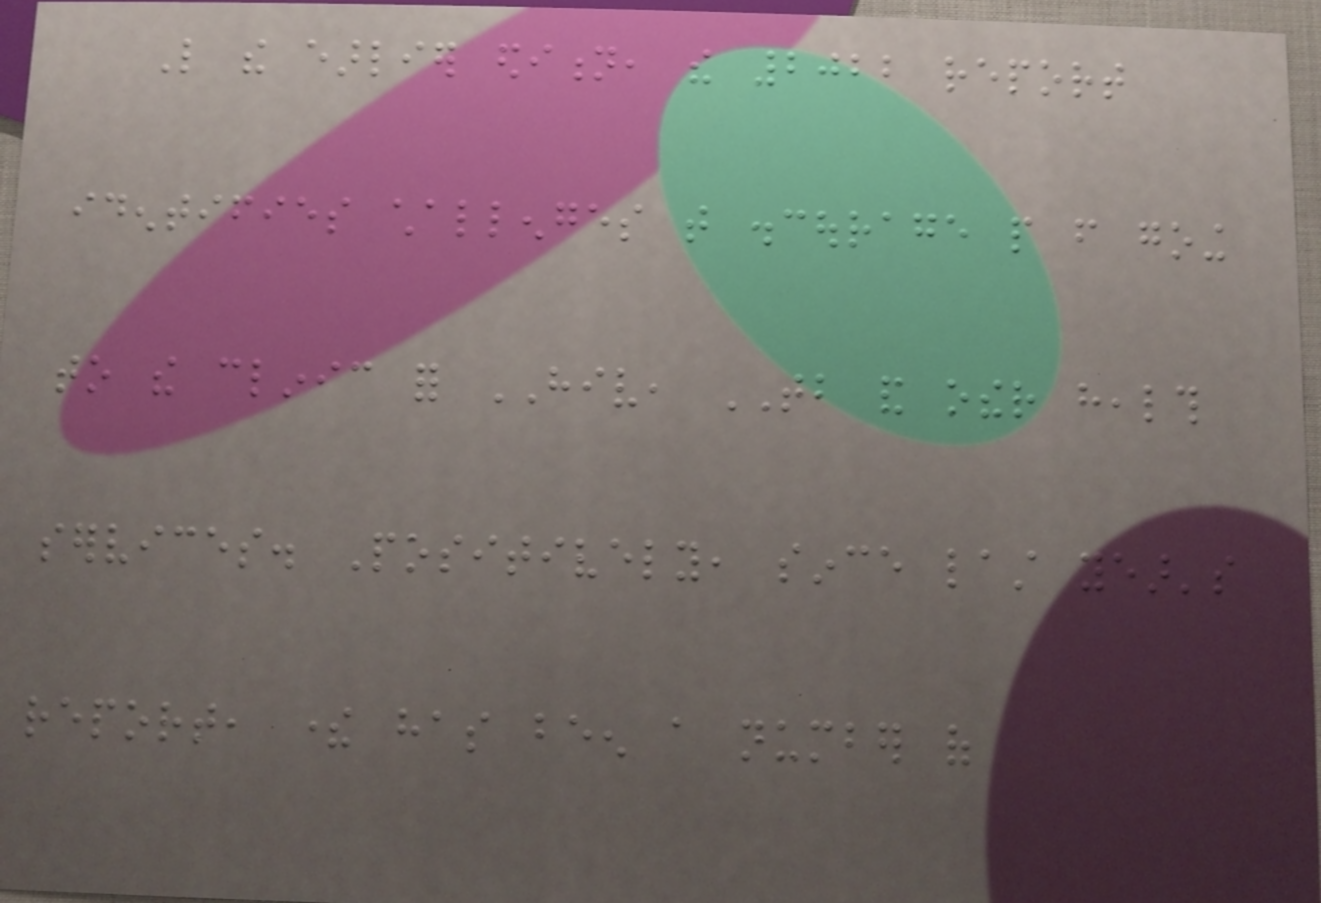Like the earlier edition, the 2022 report
identifies challenges that discourage people from going
to the clinic for HIV, TB and other health
services. Positively, since last year's
report, there has been a number of
